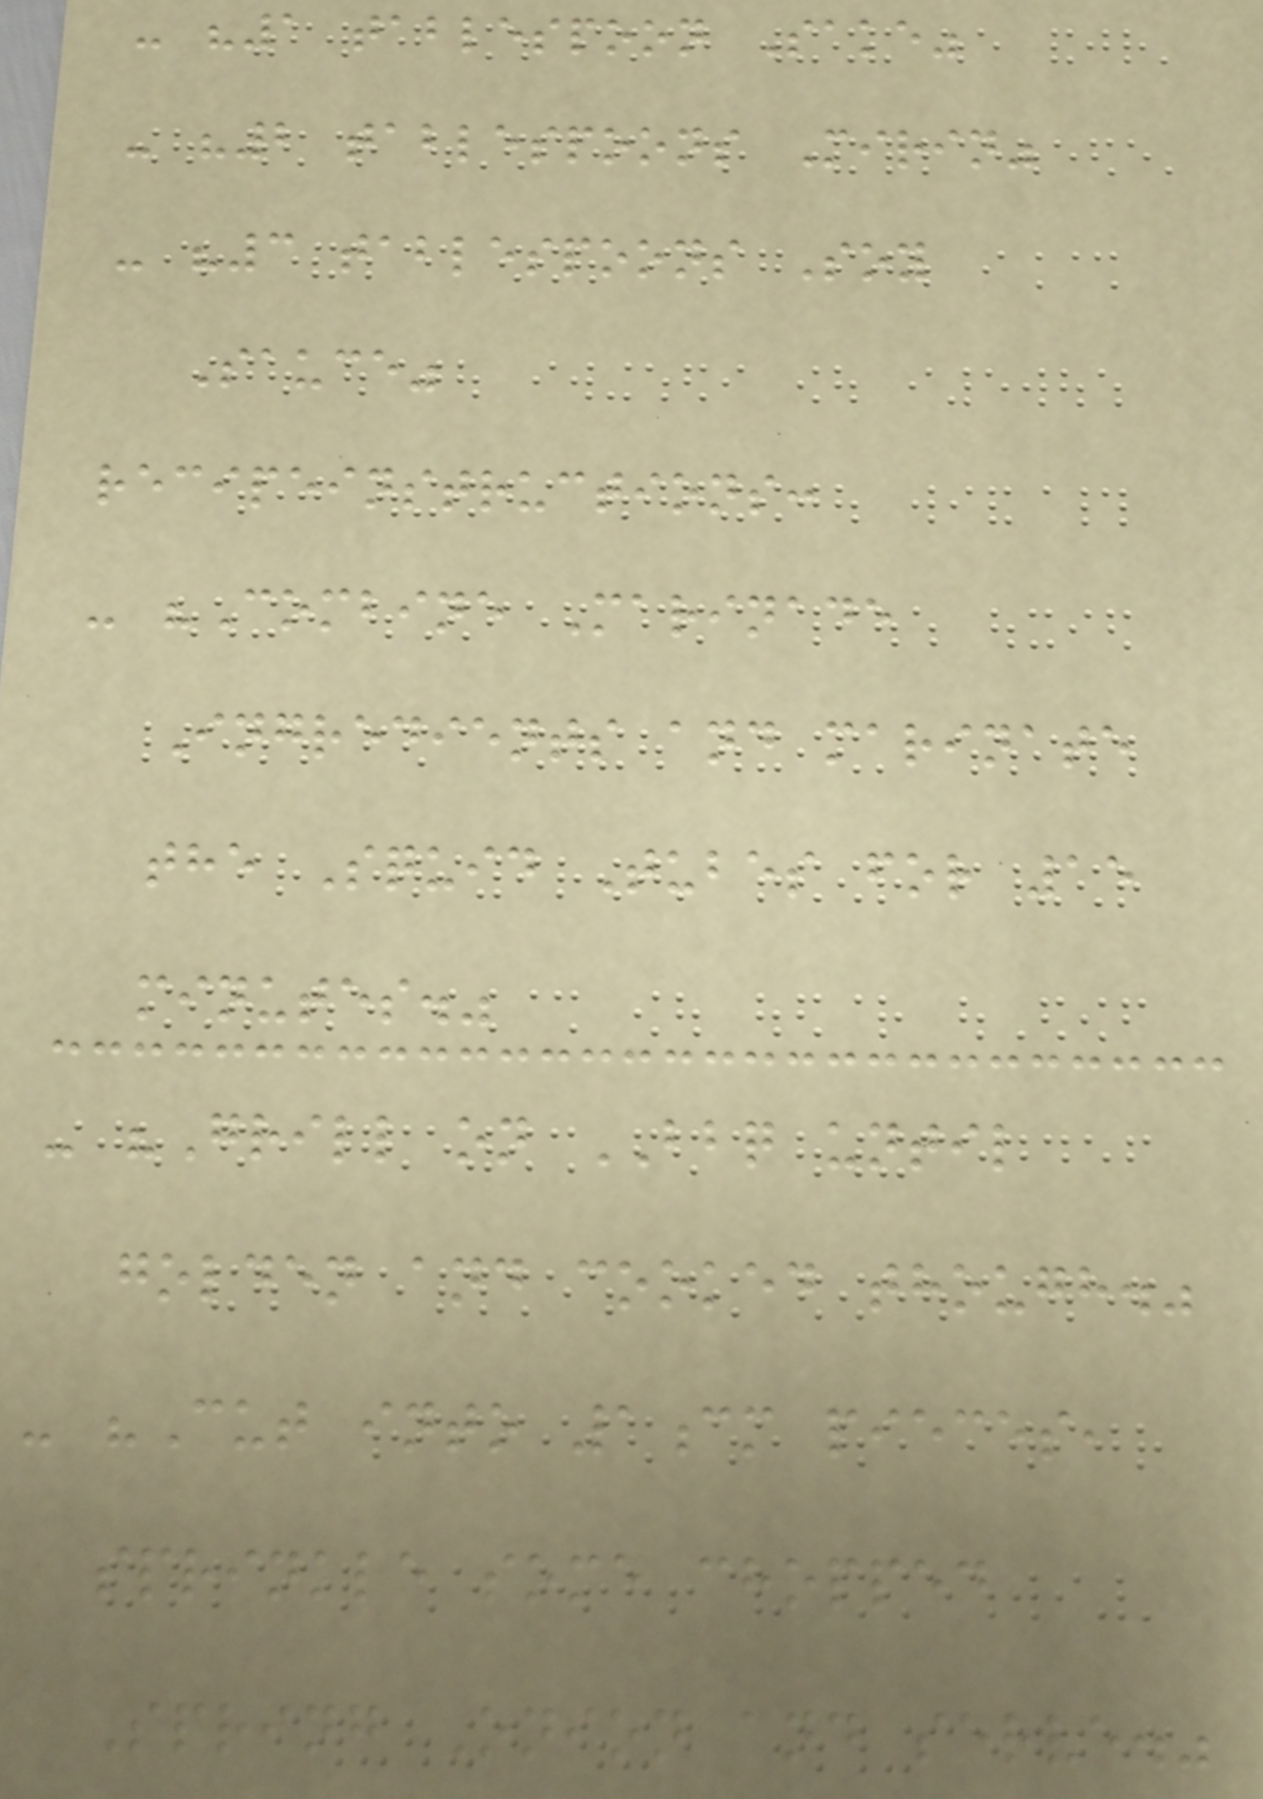- "1 tablespoon Sake"
- "2 tablespoons Mirin"
- "3 tablespoons Soy
Sauce"
recipeinstructions:
- "Combine Marinade
Ingredients and marinate
the Squid Tubes for 15
minutes."
- "Grill on BBQ until
golden and cooked though."
- "Cut into 1cm pieces,
sprinkle some chopped
Spring Onion and serve."
